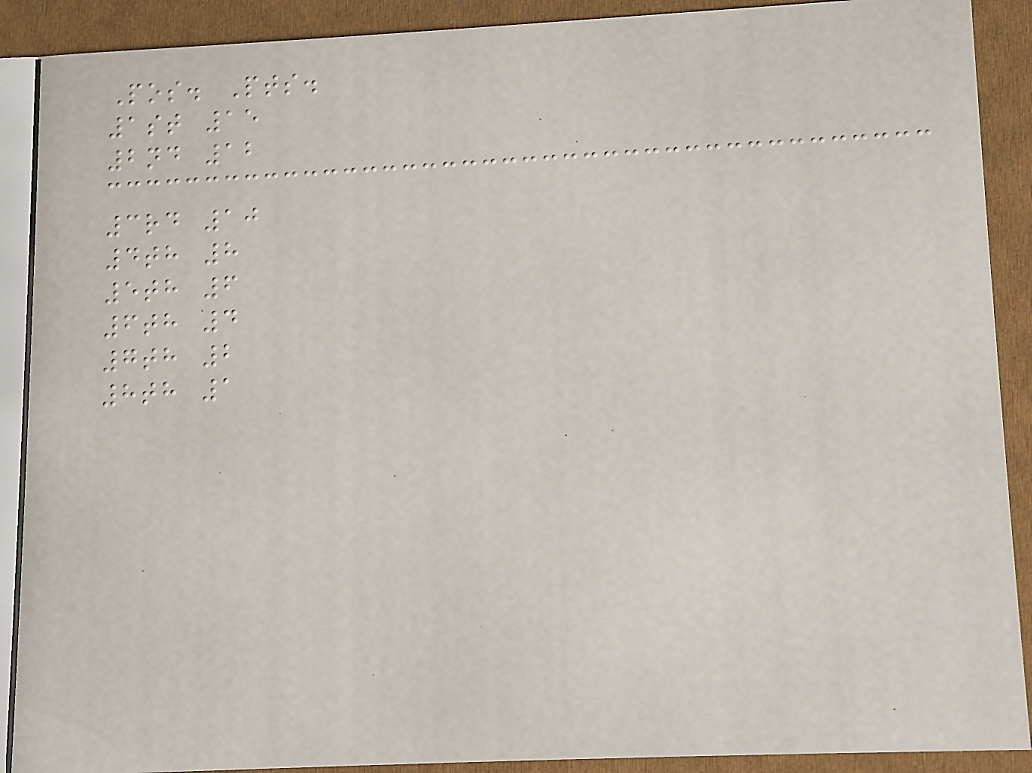Pos. Pts.
1st 15
2nd 12
3rd 10
4th 8
5th 6
6th 4
7th 2
8th 1
